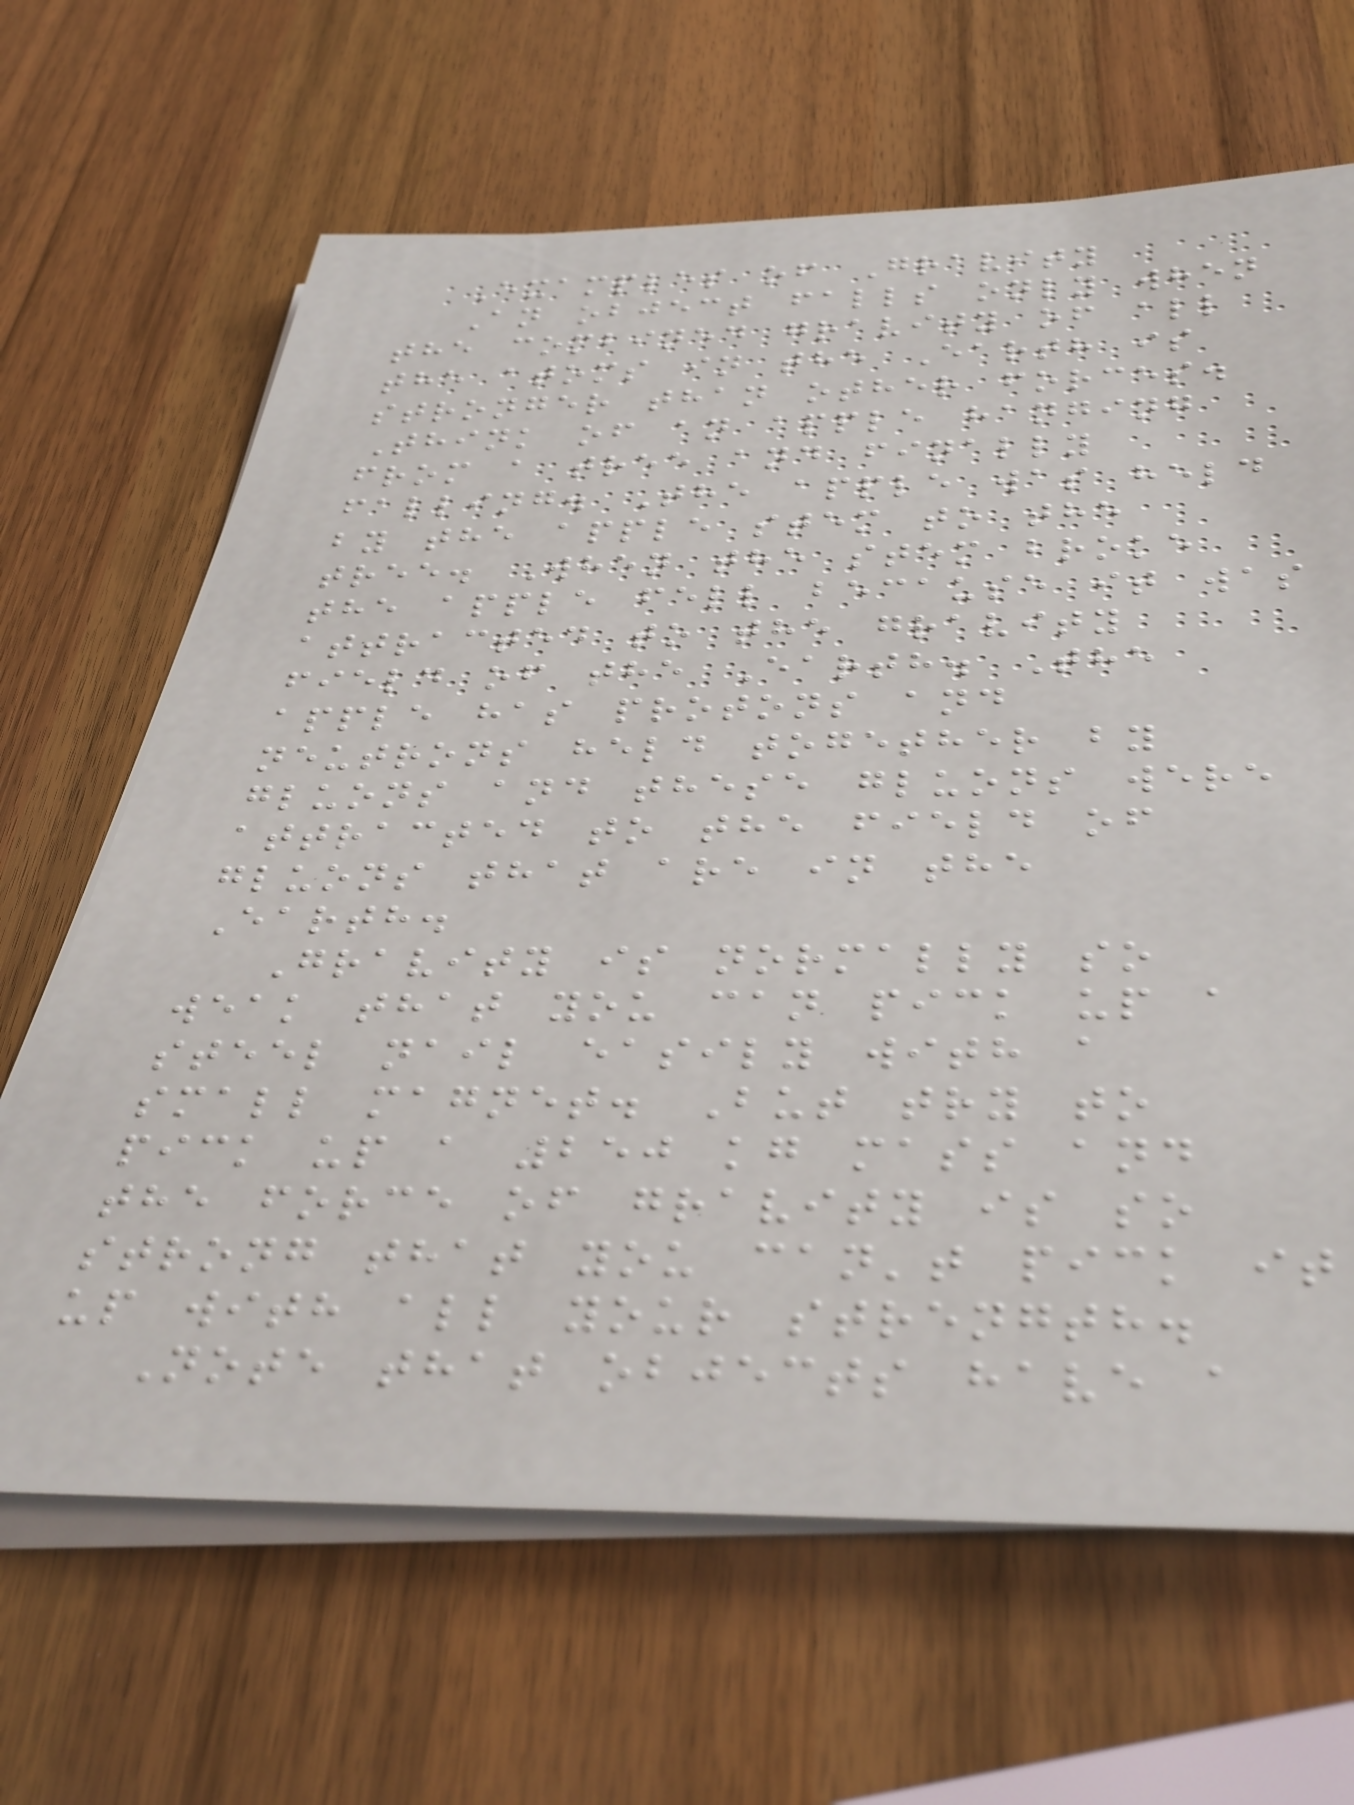Examples of Gravity
An object falls only when
the combined gravity of all
the atoms in the Earth is
stronger than other forces.
Think of an apple hanging
from a tree and finally
falling. The apple was held
by the apple stem to the
tree. When the stem broke
the apple fell because it was
attracted to the gravity
field of the Earth. The
apple has protons and
neutrons held together by
gluons and these gluons were
attracted to the field of
gluons that are in the
Earth.
Gravity is normally so
weak that you can pick up a
steel nail easily with a
small magnet. But try to
pick up a 250 kg mass and
the force of gravity is so
strong that you can't pick it
up with all your strength.
Note that objects have a
